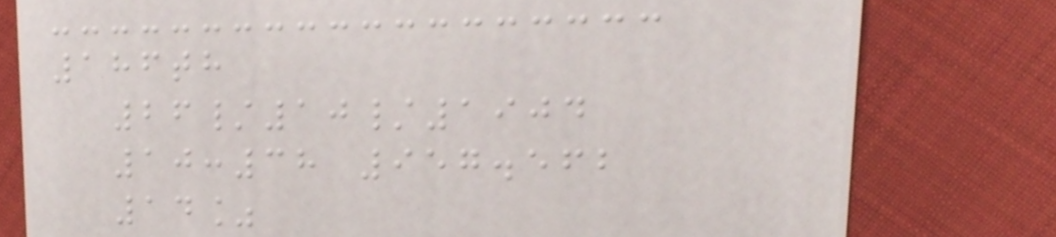186th
26/10/1904
10:38 957.562
14%
